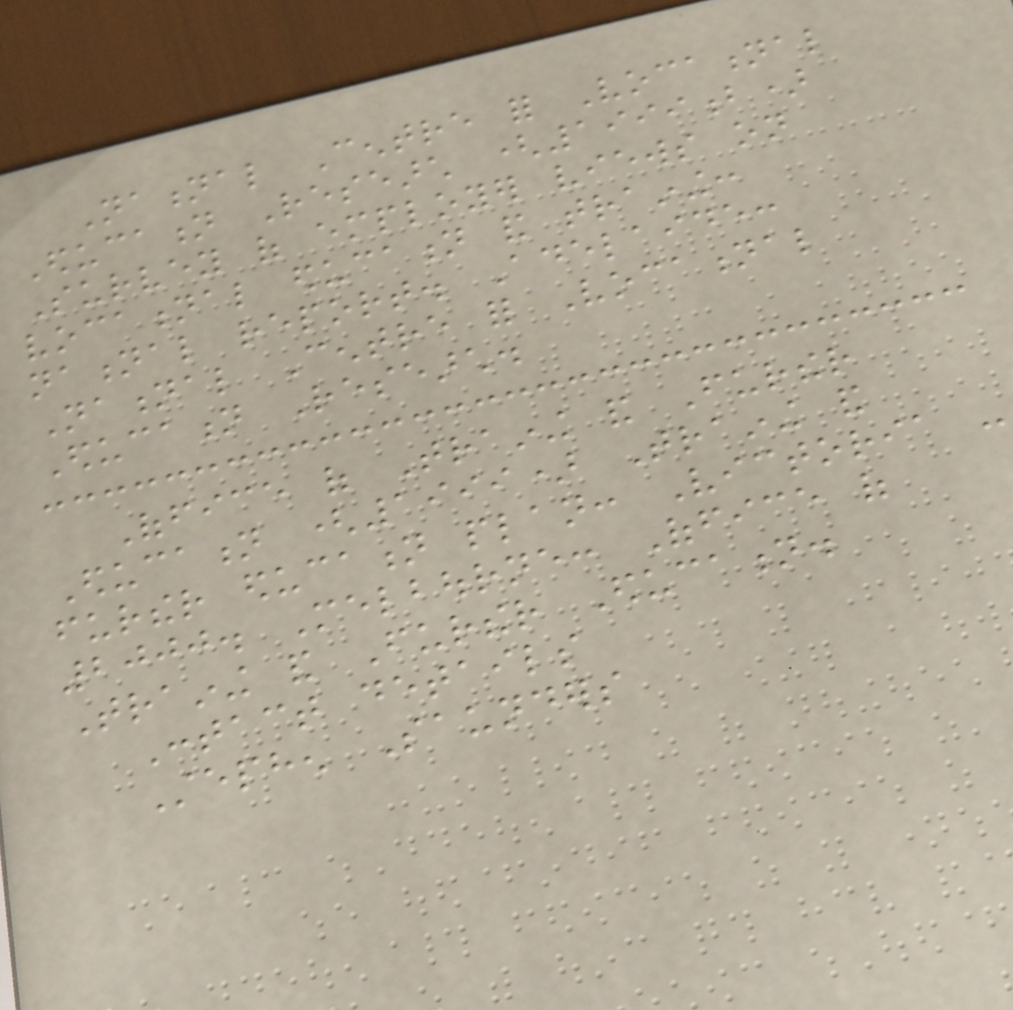National Centre for Vocational
Education Research (1999b)
Survey of employer views on
vocational education and training:
national report. Adelaide:
National Centre for Vocational
Education Research.
Office of Training and Further
Education (1999) Training and
further education plan: Victoria -
2000. Melbourne: Office of
Training and Further Education.
Contact details
Stephen Saunders
